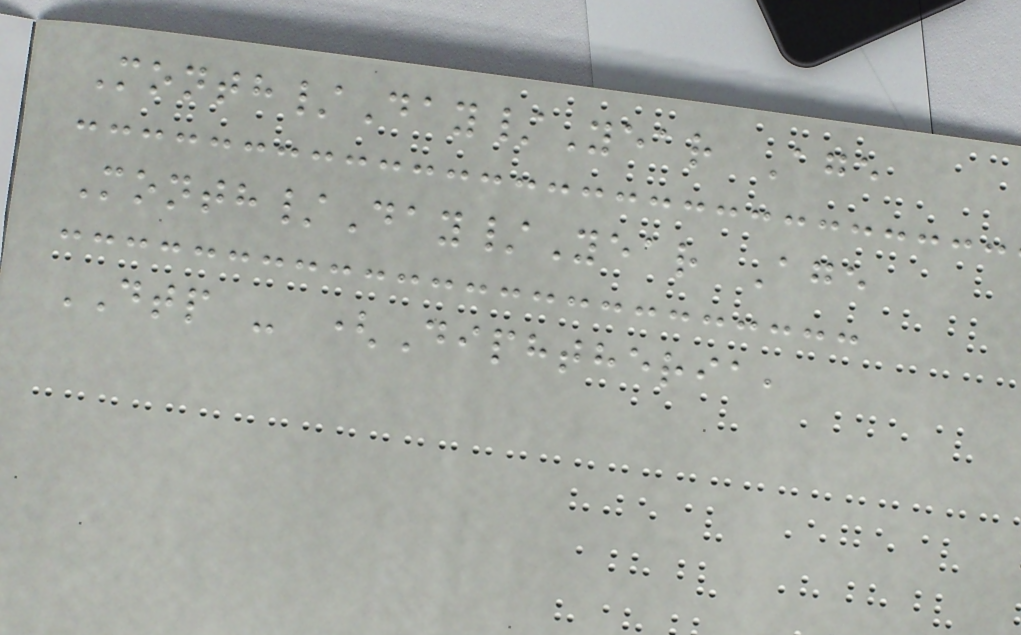Month/Day/Year Age
Month/Day/Year Age
DTP - (Diphtheria,
